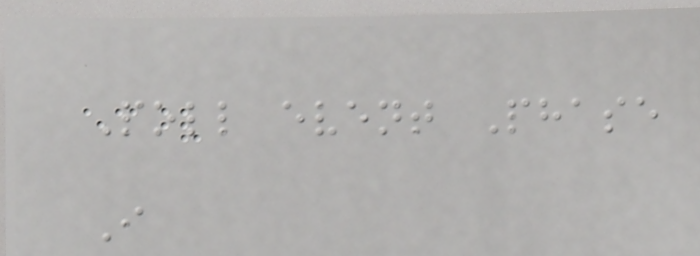Poll event Phase
I
